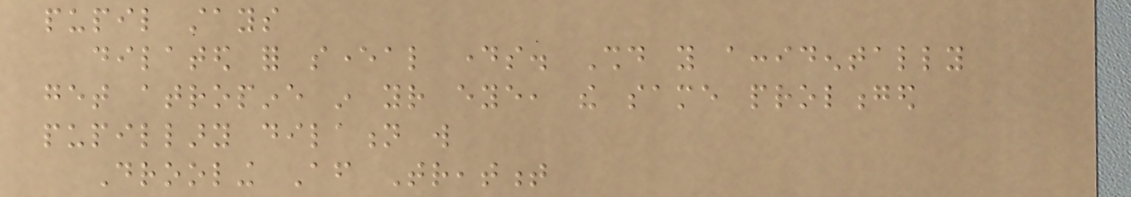pupil stays
dilated for several days. Should you accidentally
get atropine in your eye, the same prolonged
pupillary dilation will
Drooling After Treatment
